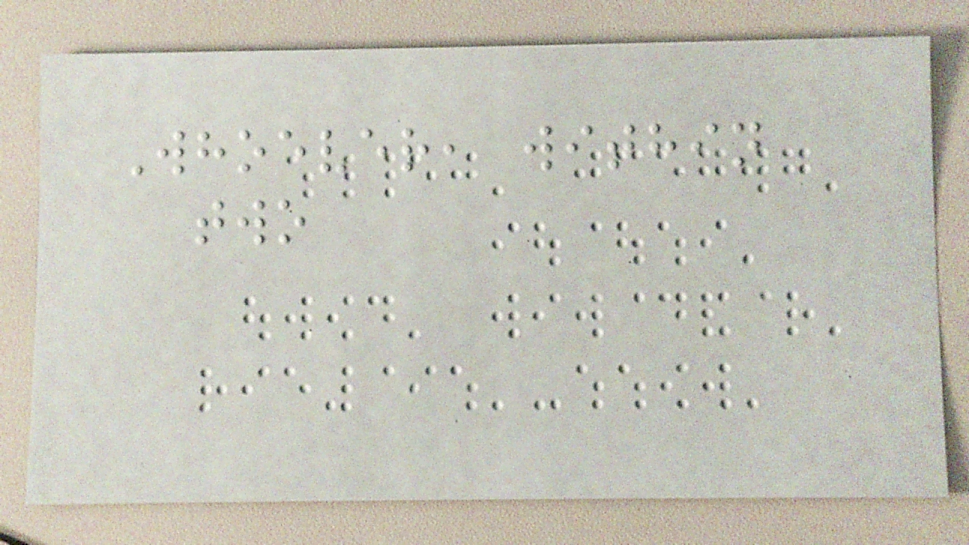Whoever, within
two
